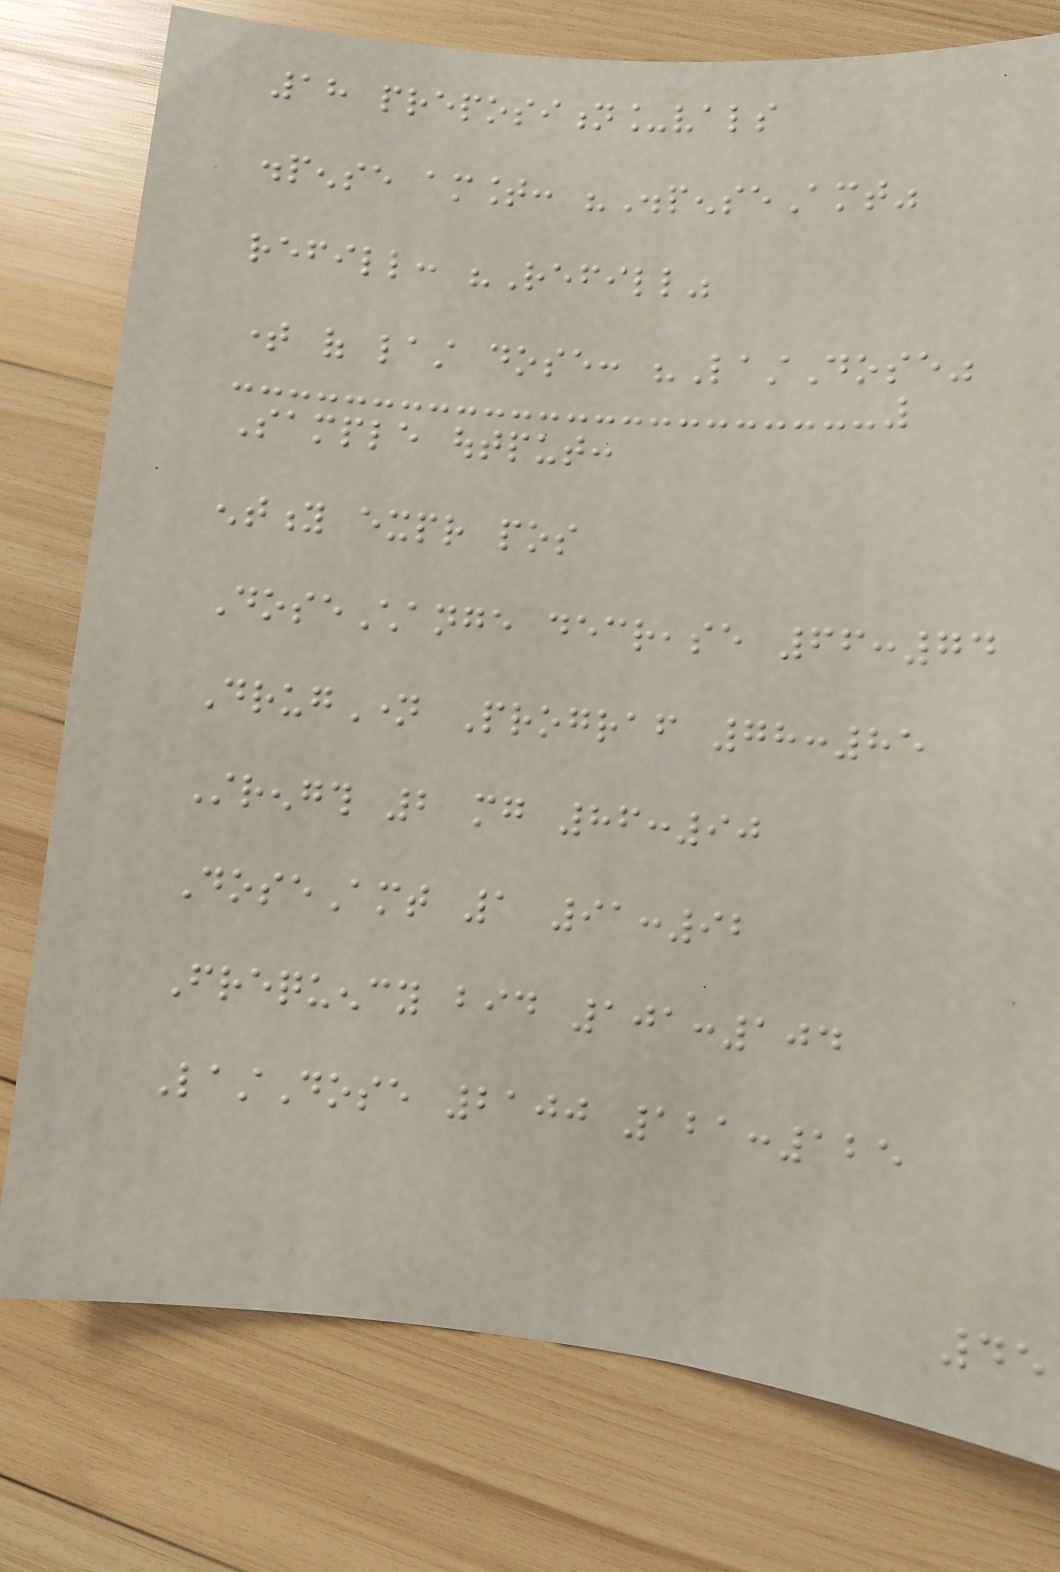18 preposition_vals
dispense amount: "DispenseAmt"
refill: "Refill"
time of last dose: "LastDose"
Sample output:
entity expr pos
DoseChange decrease 66:74
DrugName Prograf 78:85
Strength 2 mg 86:90
DoseAmt 1 91:92
Frequency bid 101:104
LastDose 2100 121:125
45
